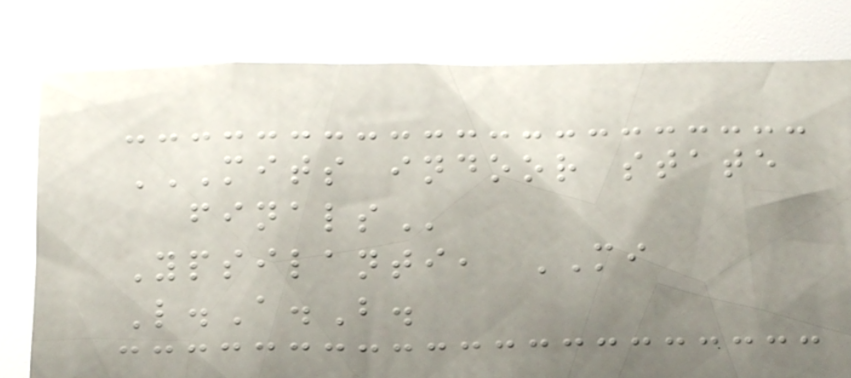MITS INDOOR STATE
FINALS
Ypsilanti, MI
L.A.B.
